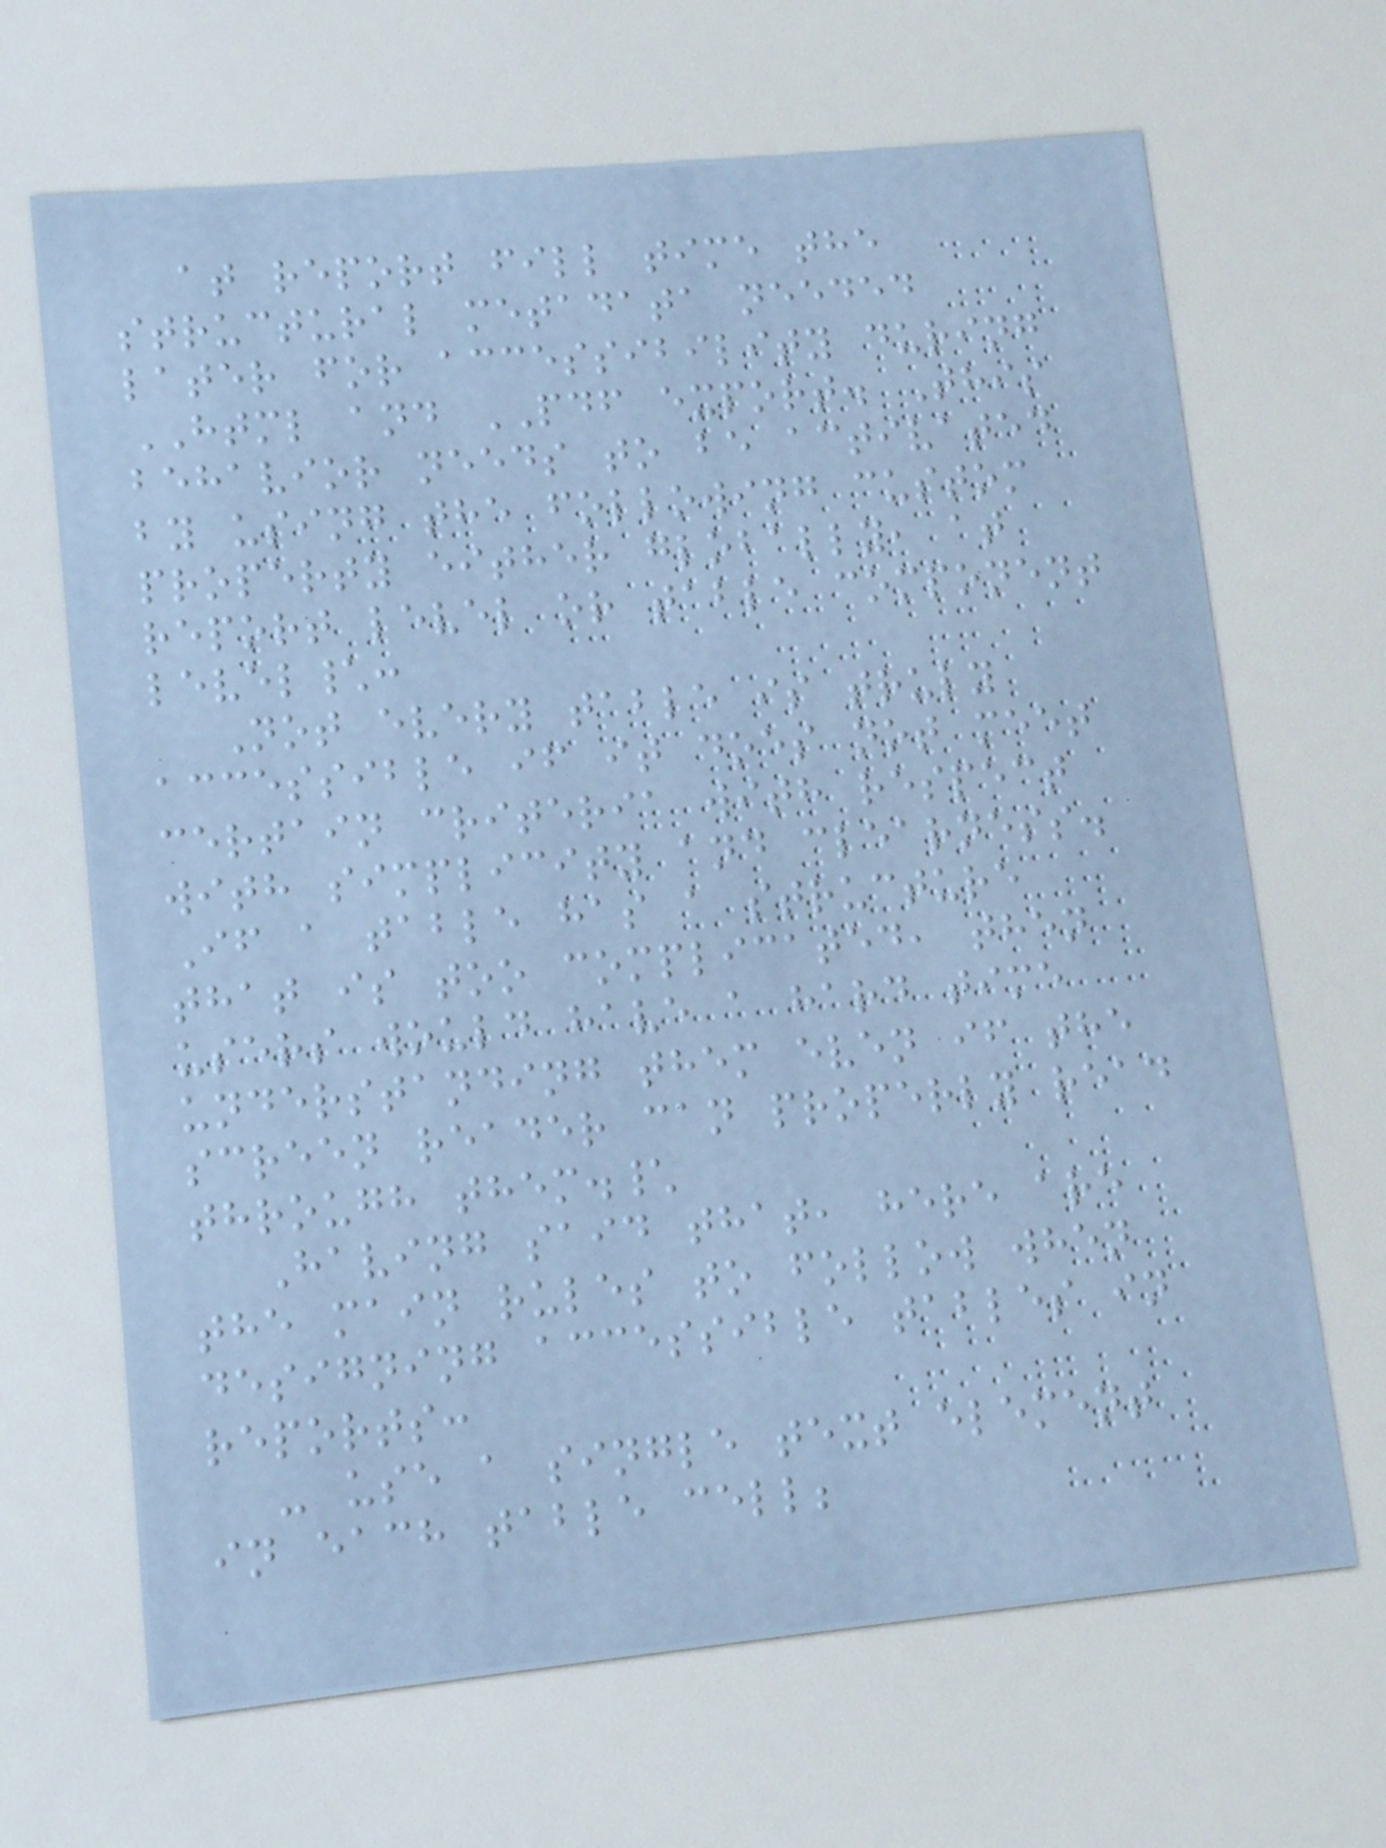at report fill time the
structural metadata needed
later for accessibility during
HTML and PDF export. This
behavior needs to be activated
by using the following custom
property either globally, at
report level or table component
level\:
Not every table is truly
accessible if it does not meet
certain criteria with respect
with simplicity and clearness.
If a table has a structure
that is too complicated, then
users would have a hard time
understanding them even if the
screen reader can properly read
through them.\
Having said that, here are
the main rules to follow when
designing accessible tables in
reports:
- use a single text element
in each table cell;
